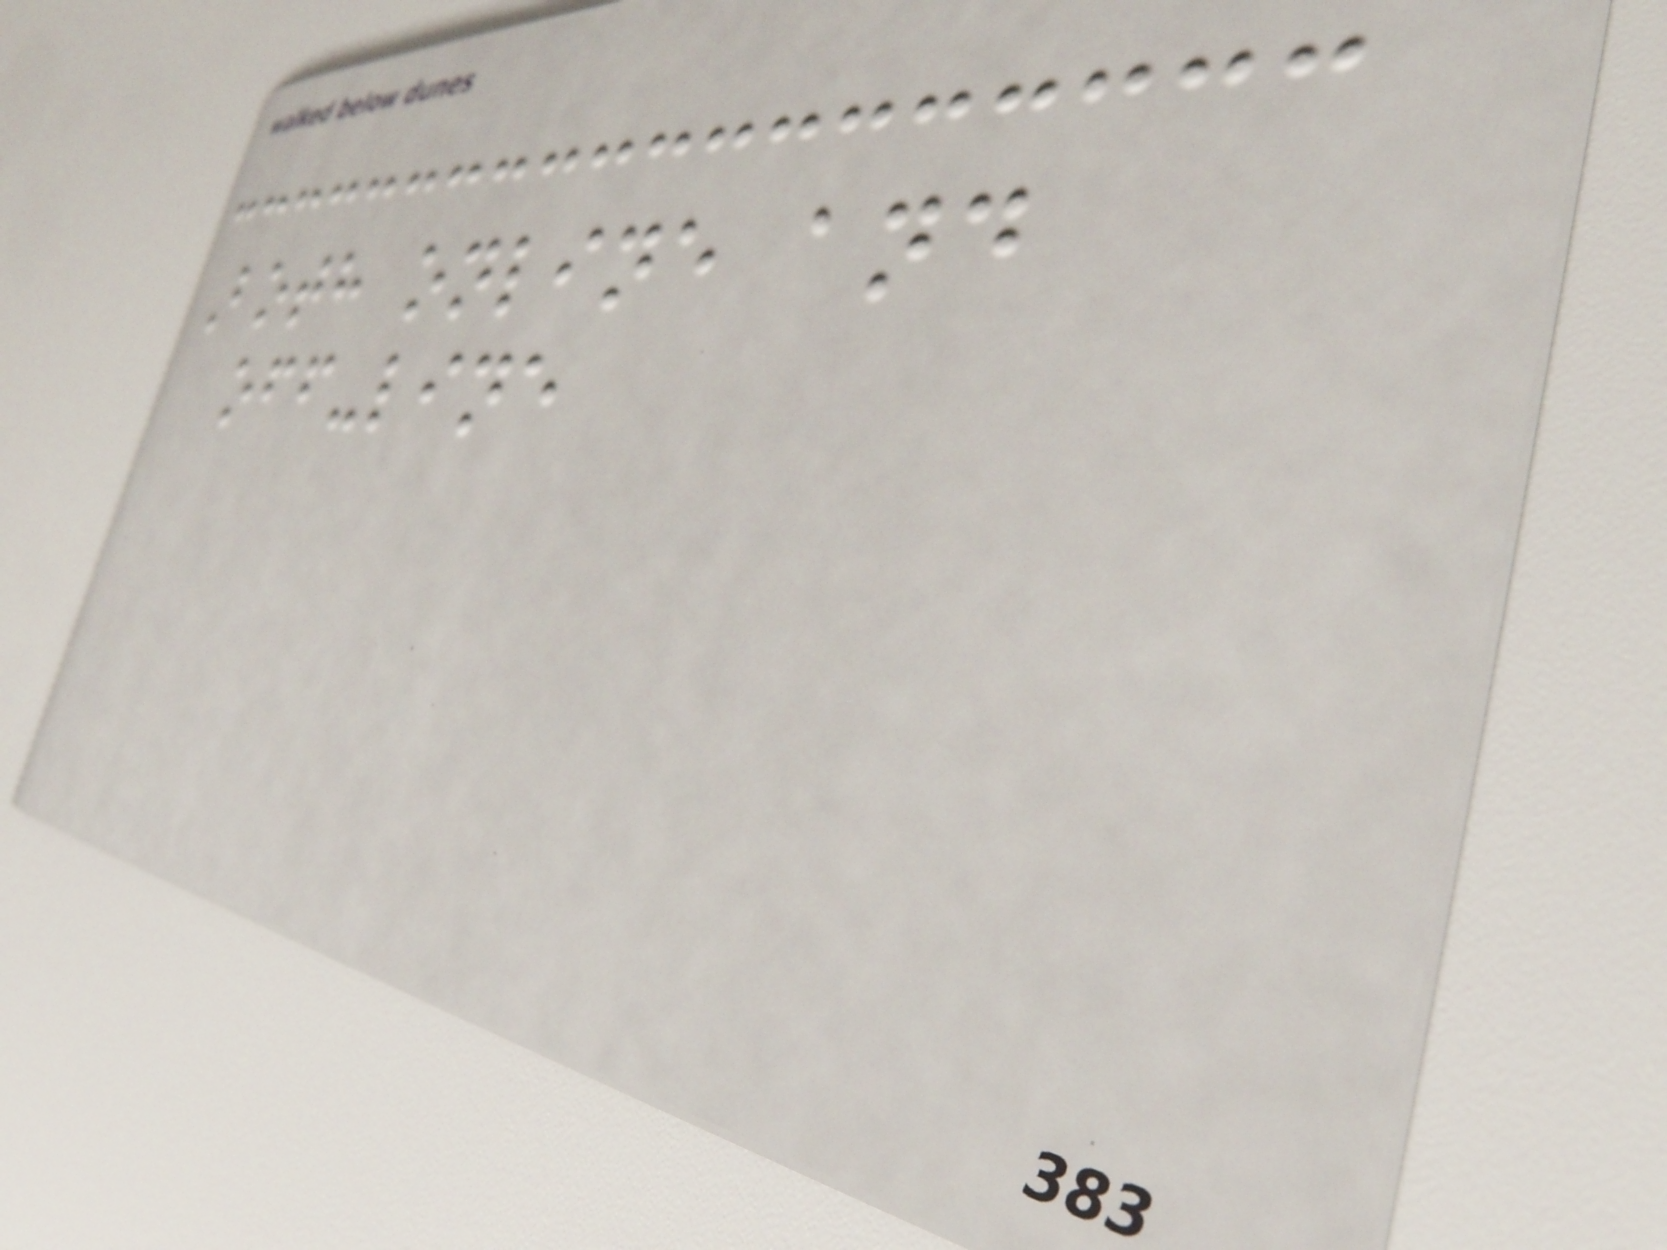Both online and
off-line
